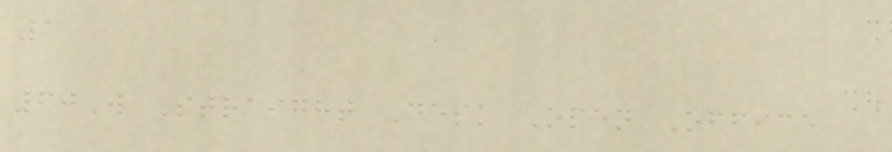1
60W Straight Desk Open Office
